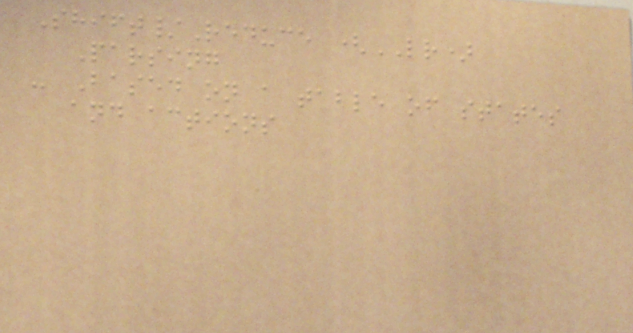Shift/Reduce (LR)
Parsing
- Based on a table of states
and actions
